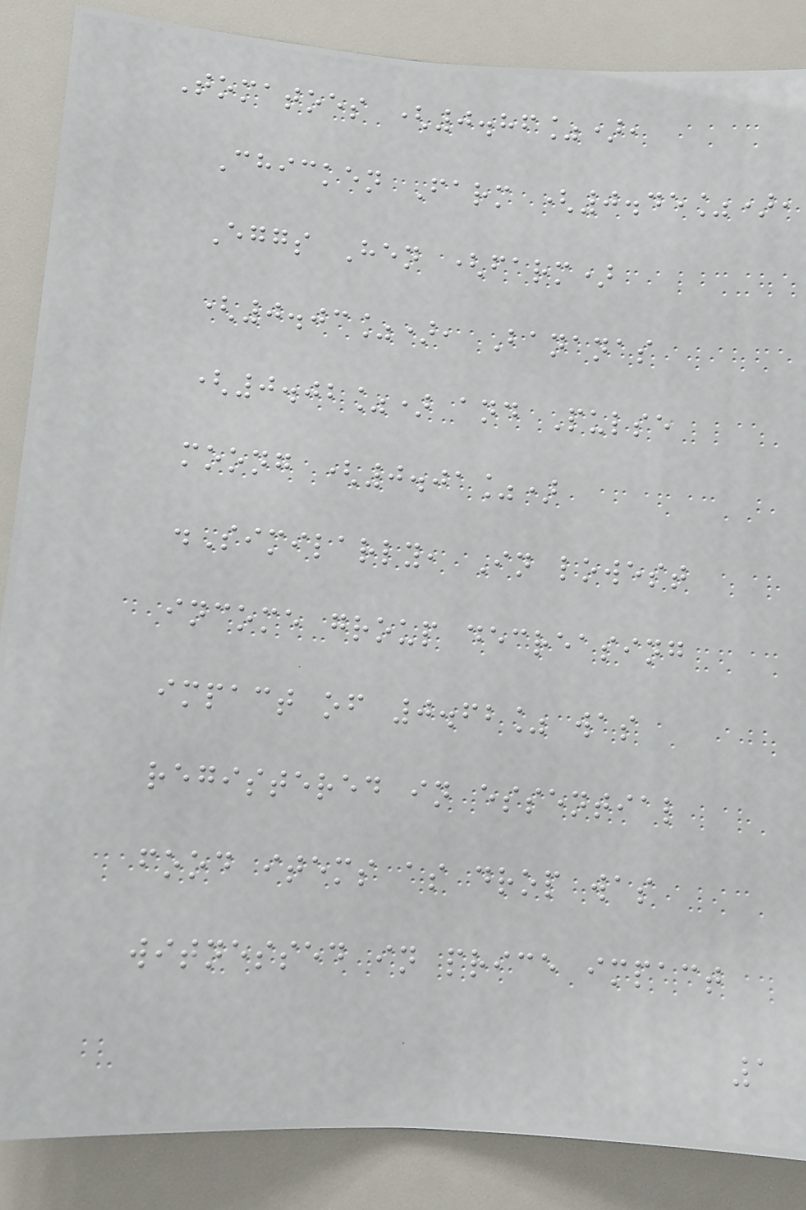Tomatoes (0.86%),
Chicken Farm (0.45%),
Eggs Hen (farm)
(0.03%), Bananas
(0.02%) and Pulse
moong (0.01%)
.Similarly, In lowest
income group decreasing
impact of 0.62% was
registered in essential
food items as drop was
witnessed in price impact
1
